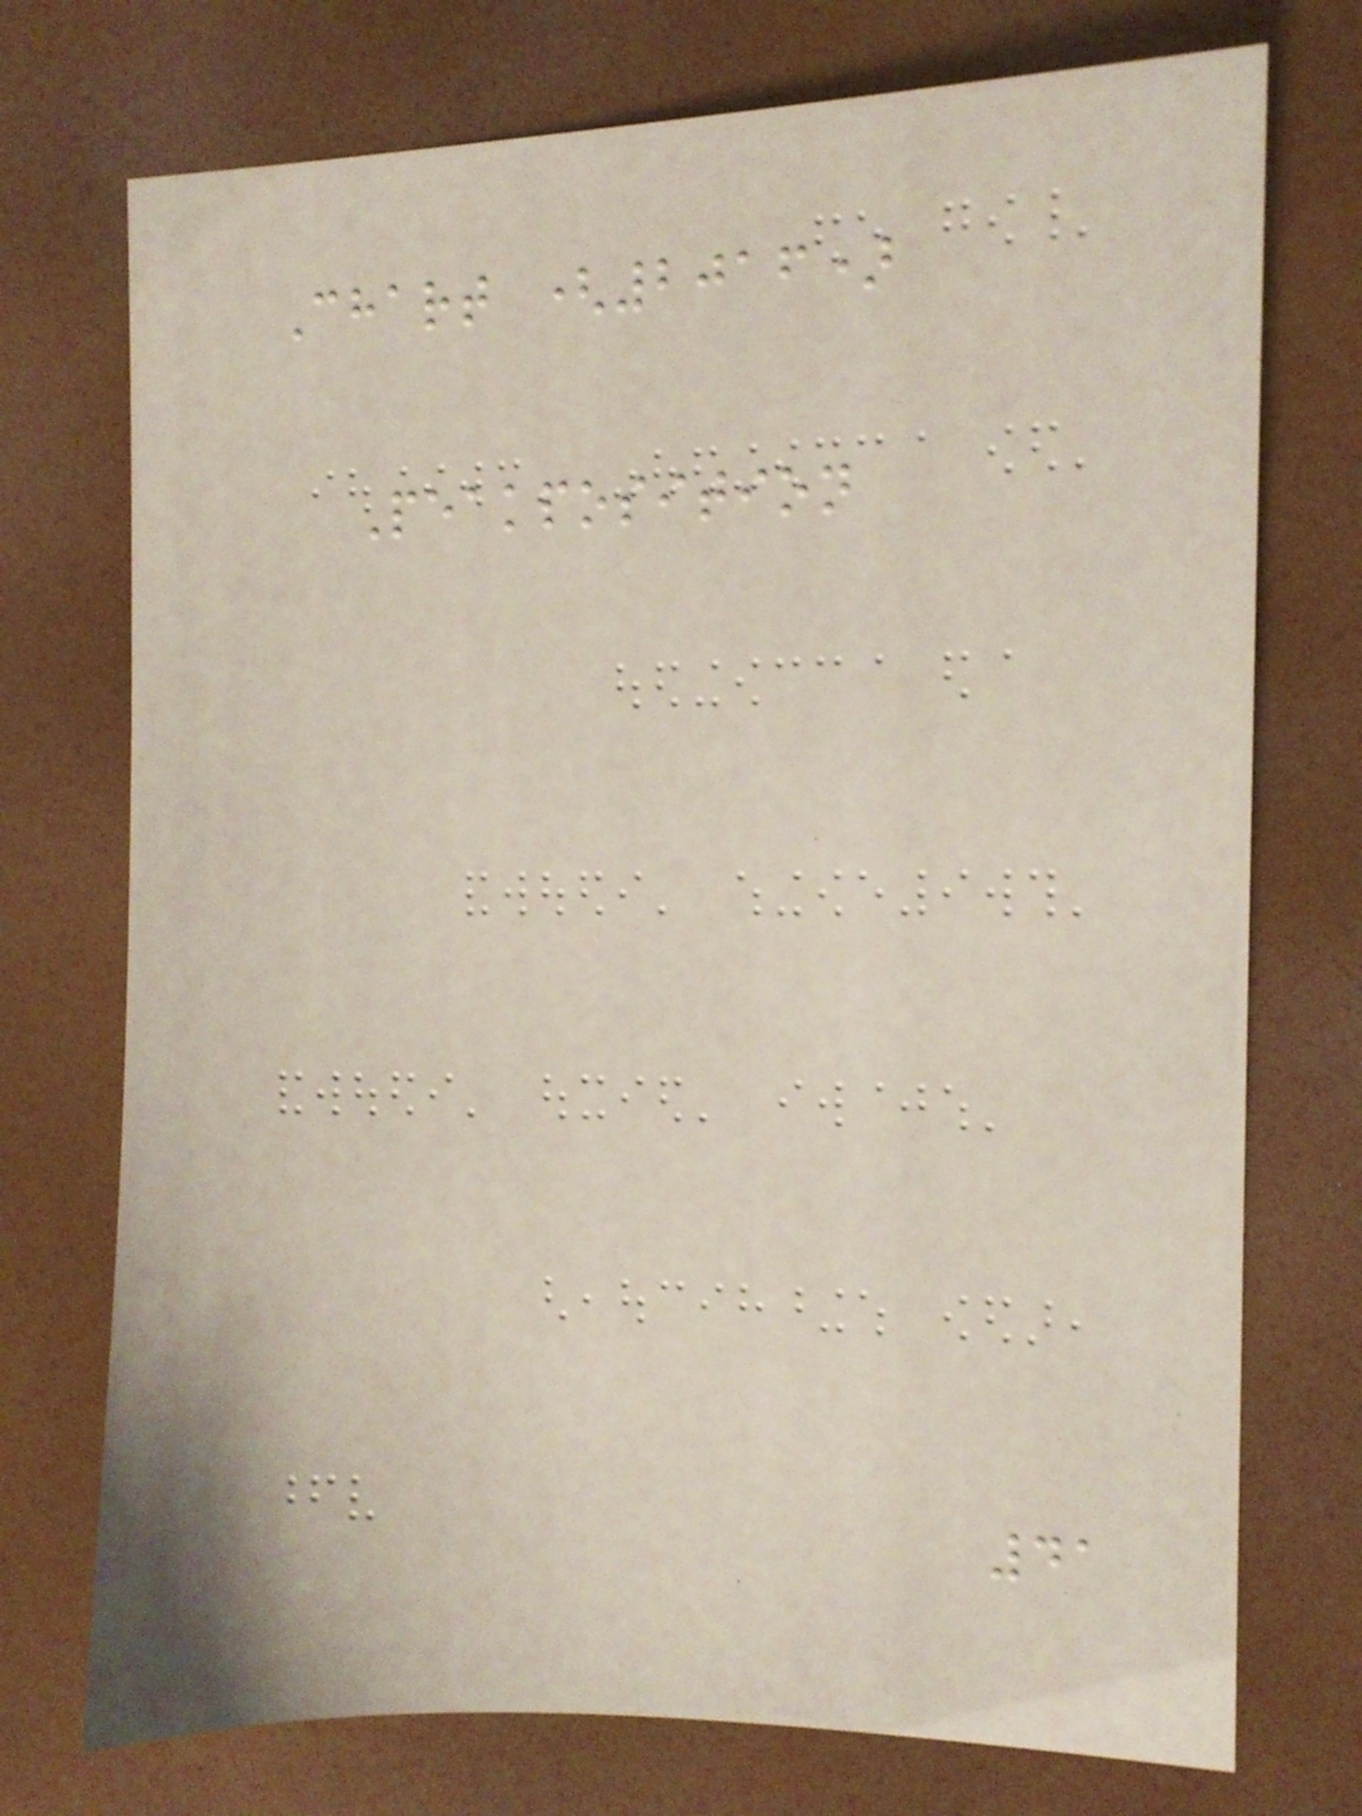Chart (2016)
Peakposition
41
